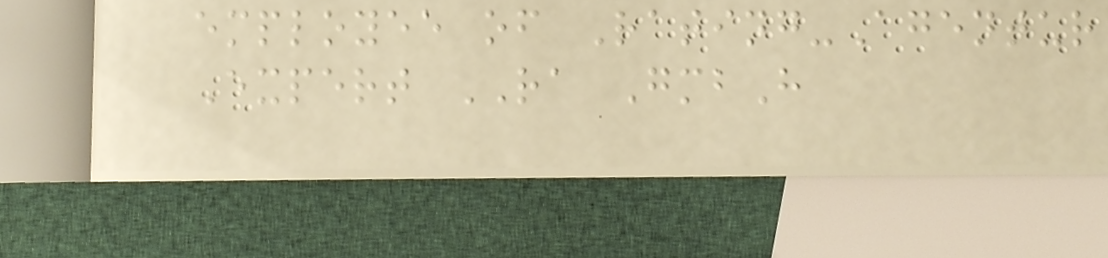employee of Rating-Agentur
Expert RA GmbH
